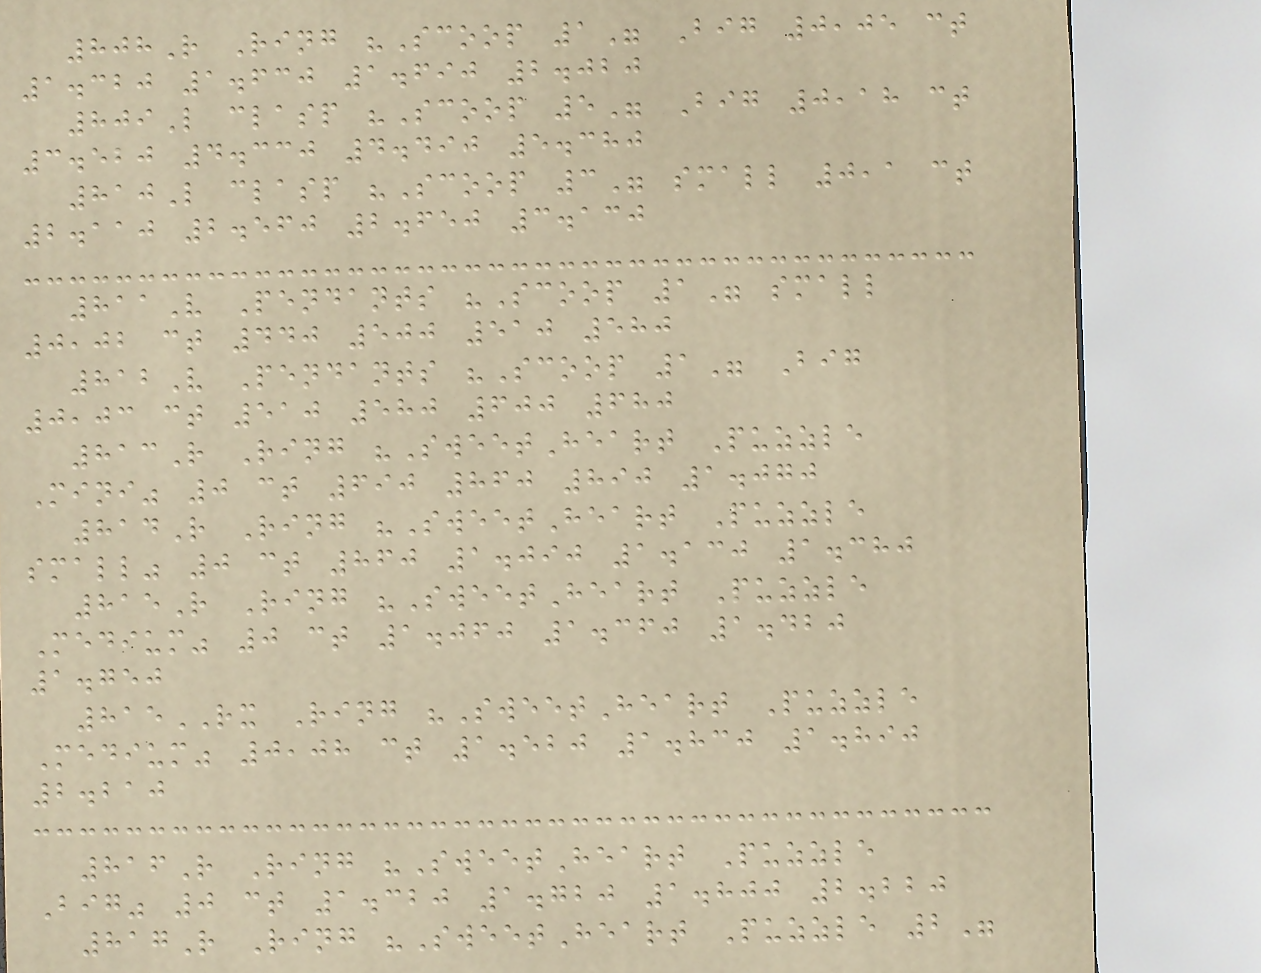808R Ring "Scoop 1" Big 0,05 ct
1.320 1.630 1.690 2.020
809L clasp "Scoop 5" Big 0,18 ct
3.520 4.330 4.490 5.380
810L clasp "Scoop 3" small 0,1 ct
2.110 2.560 2.650 3.130
811V Pendants "Scoop 1" small
0,02 ct 440 500 510 580
812V Pendants "Scoop 1" Big
0,03 ct 510 580 600 680
813R Ring "SweetHeart Puzzle
Mini" 0 ct 690 860 890 1.070
814R Ring "SweetHeart Puzzle
small" 0 ct 860 1.090 1.130 1.380
815R Ring "SweetHeart Puzzle
Medium" 0 ct 1.060 1.360 1.420
1.750
815RX Ring "SweetHeart Puzzle
Medium" 0,08 ct 1.520 1.830 1.890
2.210
816R Ring "SweetHeart Puzzle
Big" 0 ct 1.320 1.720 1.800 2.220
817R Ring "SweetHeart Puzzle 2"
